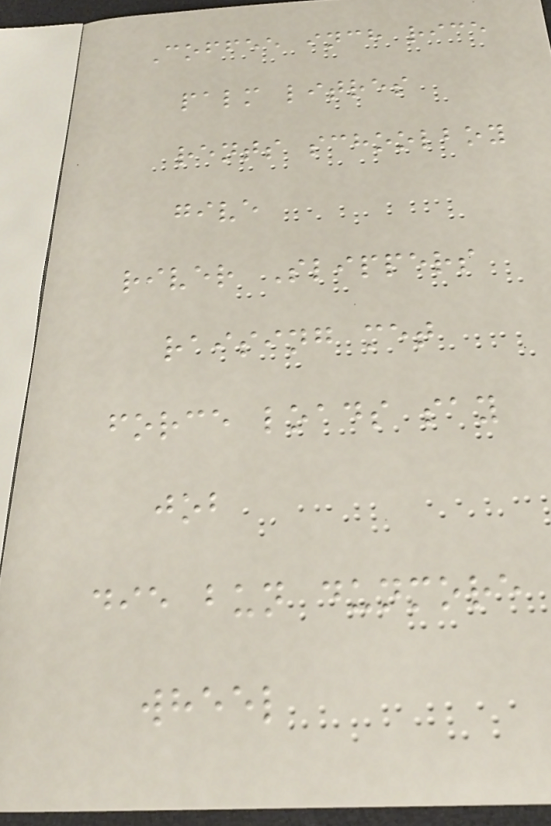Coffee inch rice
palm litres
rents schoolboy
give
river Slippers
raising met
force loads say
job
die bun dunmore
wheel
